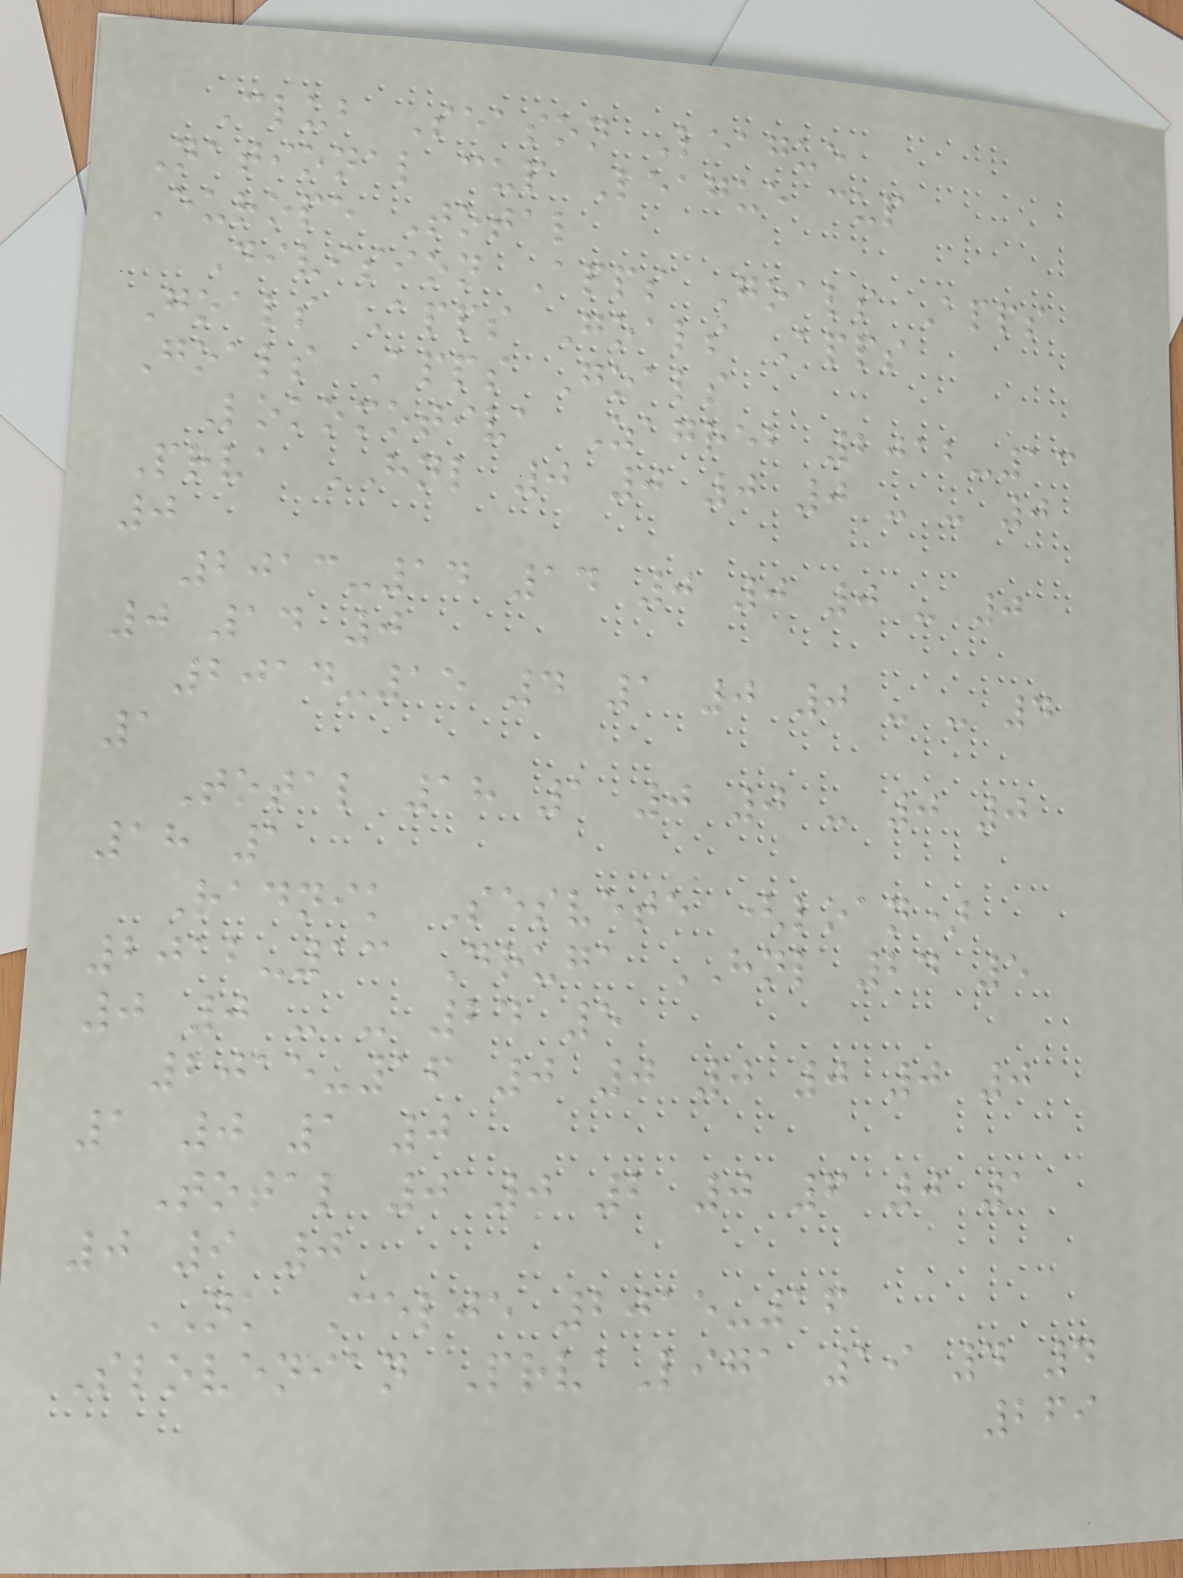Club Season League
National cup League cup
Europe Total
Division Apps Goals Apps
Goals Apps Goals Apps
Goals Apps Goals
Lokomotiva Zagreb 2012-13
Prva HNL 0 0 0 0 - - 0
0
2013-14 14 0 0 0 - 0
0 14 0
2014-15 4 1 0 0 - - 4
1
Total 18 1 0 0 - 0 0
18 1
Radnik Sesvete (loan)
2012-13 Druga HNL 24 5
0 0 - - 24 5
2015-16 0 0 0 0 0 0
1 0 1 0
Total 0 0 2 0 6 0 1
0 9 0
NK Celje 2015-16
Slovenian PrvaLiga 19 4 4
269
